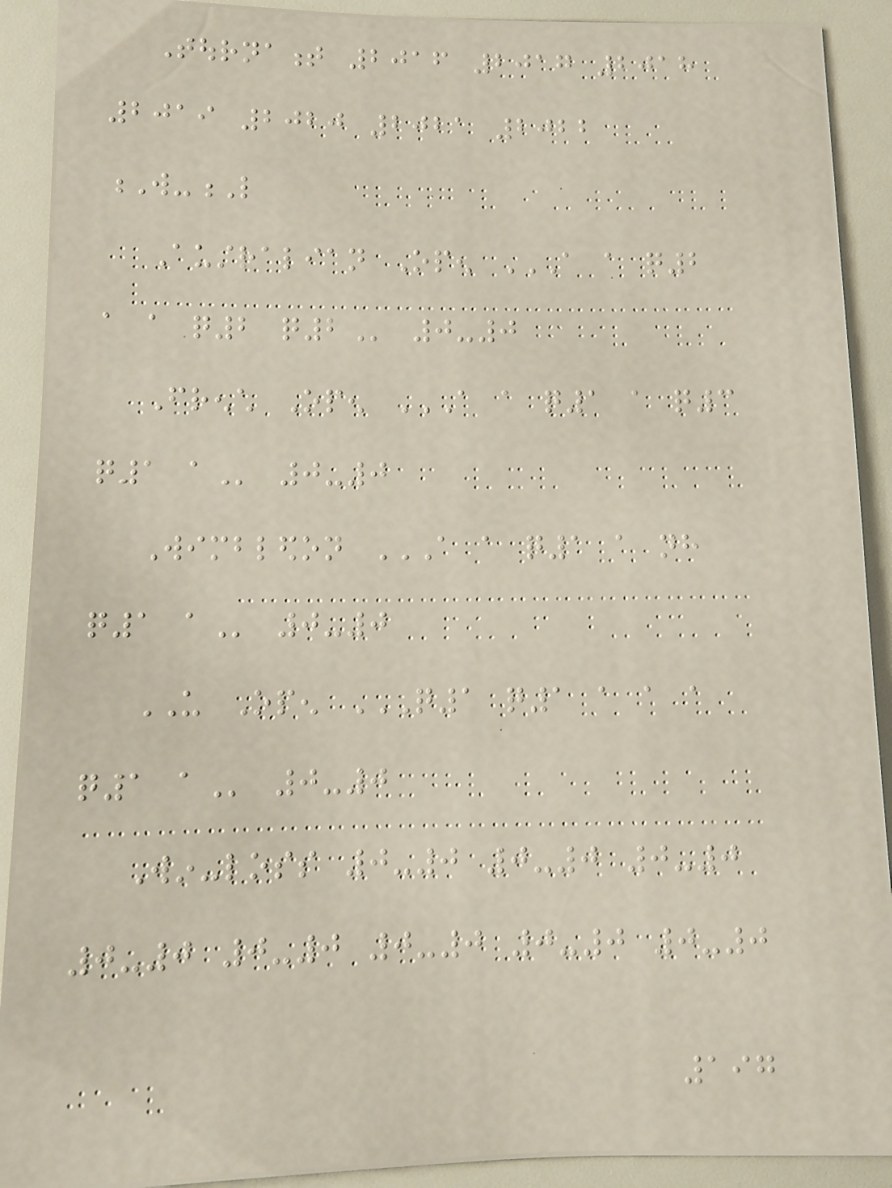Tournament 2016 2017 2018
2019 2020 2021 2022
W-L
Australian Open A A Q2
A A Q2 Q2 0-0
French Open A A Q1 A Q3
Q1 A 0-0
Wimbledon A A Q1 A NH
Q1 A 0-0
US Open Q1 Q1 A A A
Q1 A 0-0
Win-loss 0-0 0-0 0-0
0-0 0-0 0-0 0-0 0-0
197
